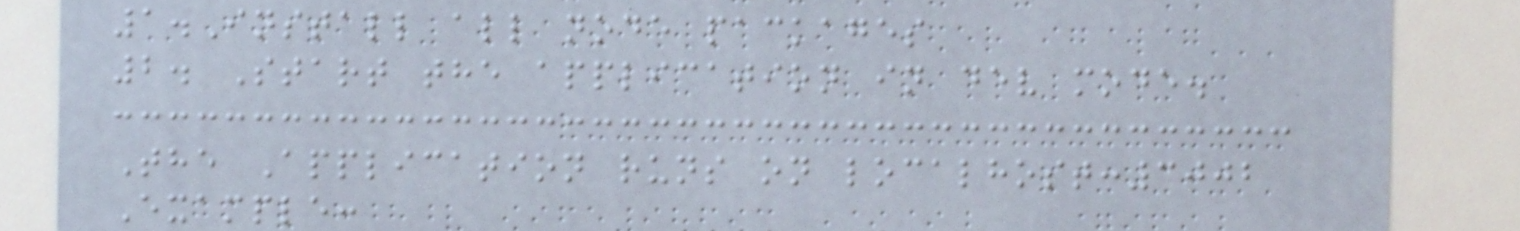1.Install all node packages
2. Start the application in dev mode.
The Application runs on localhost:3002
Example:
